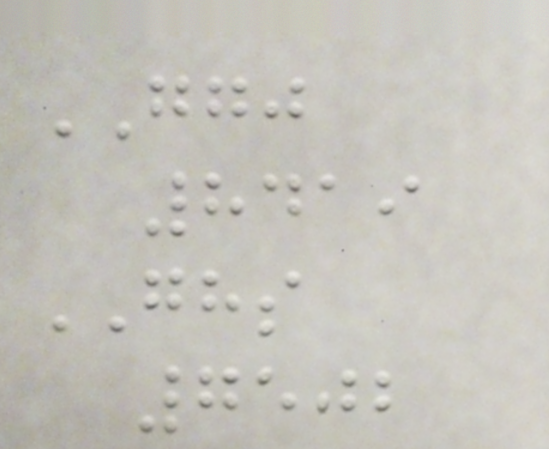GGJ
8419
GHS
7502
